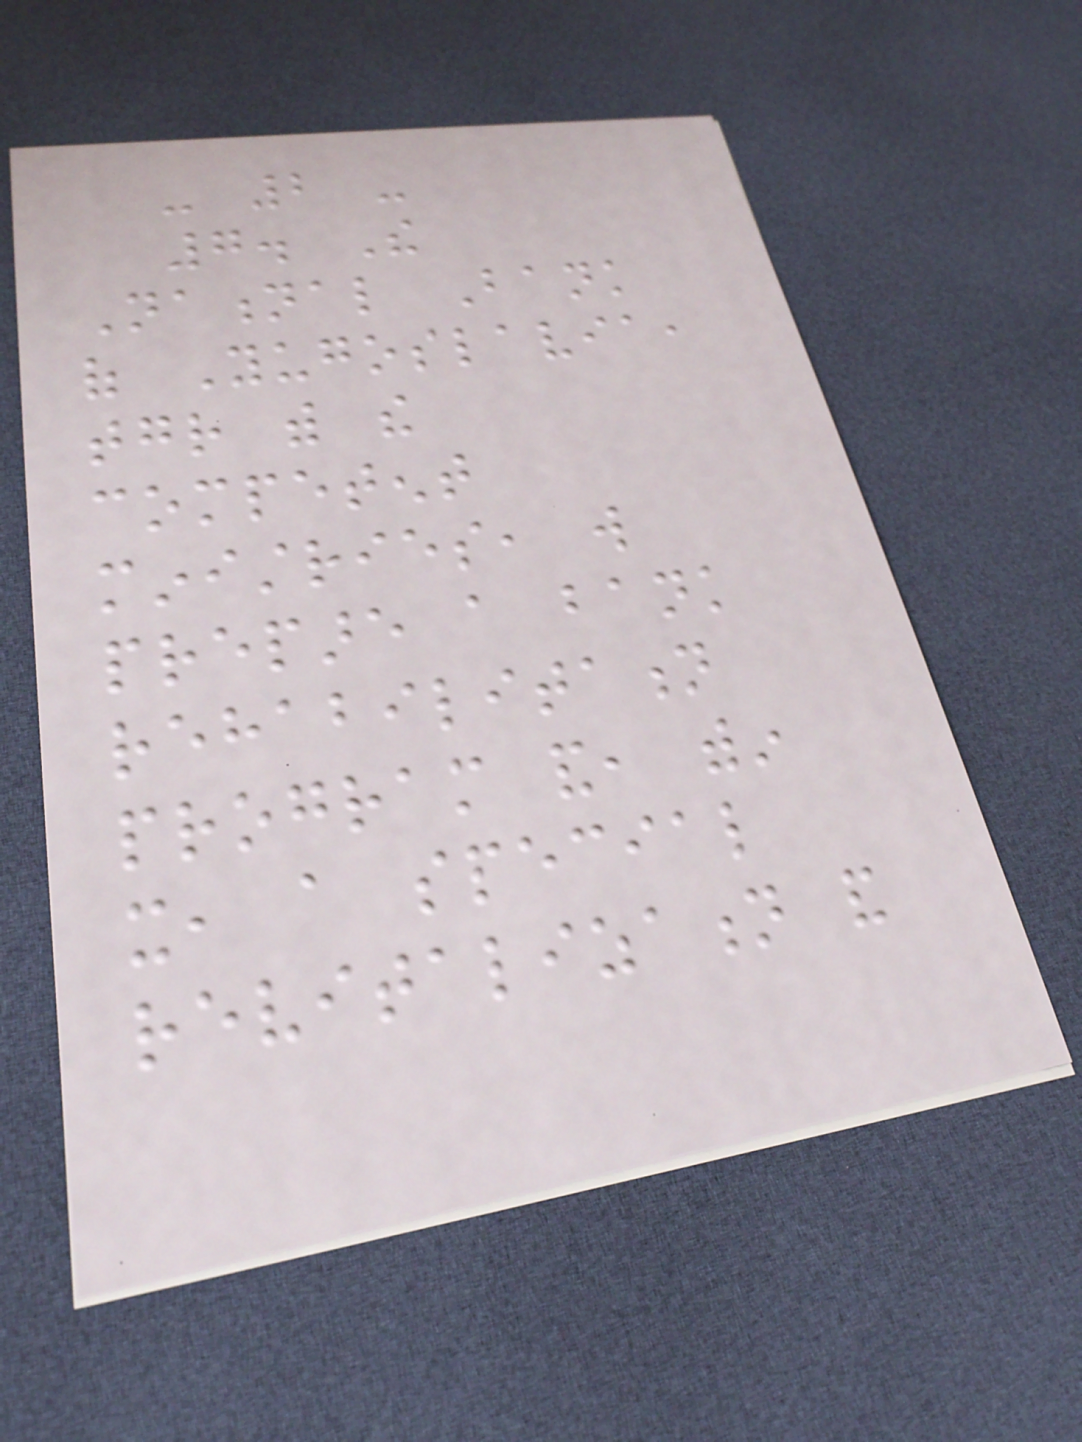- 2 -
7. The
National Bank
of Yugoslavia,
together with the
competent
ministries, will
prepare a bank
rehabilitation
program and, within
it, a special
revitalization and
